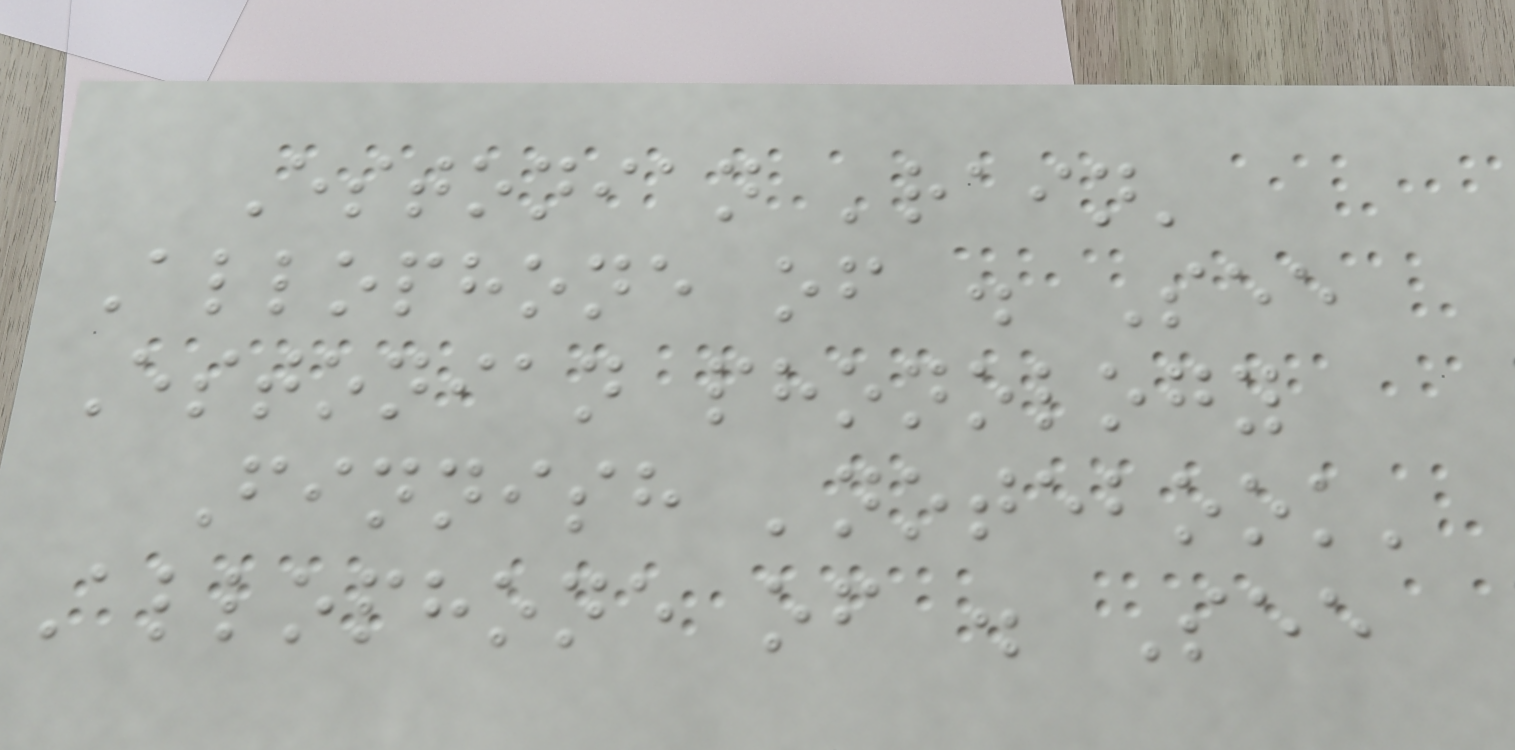Estonian 'rain'
Allophone of . See
Estonian phonology
Finnish 'notebook'
Allophone of . See
